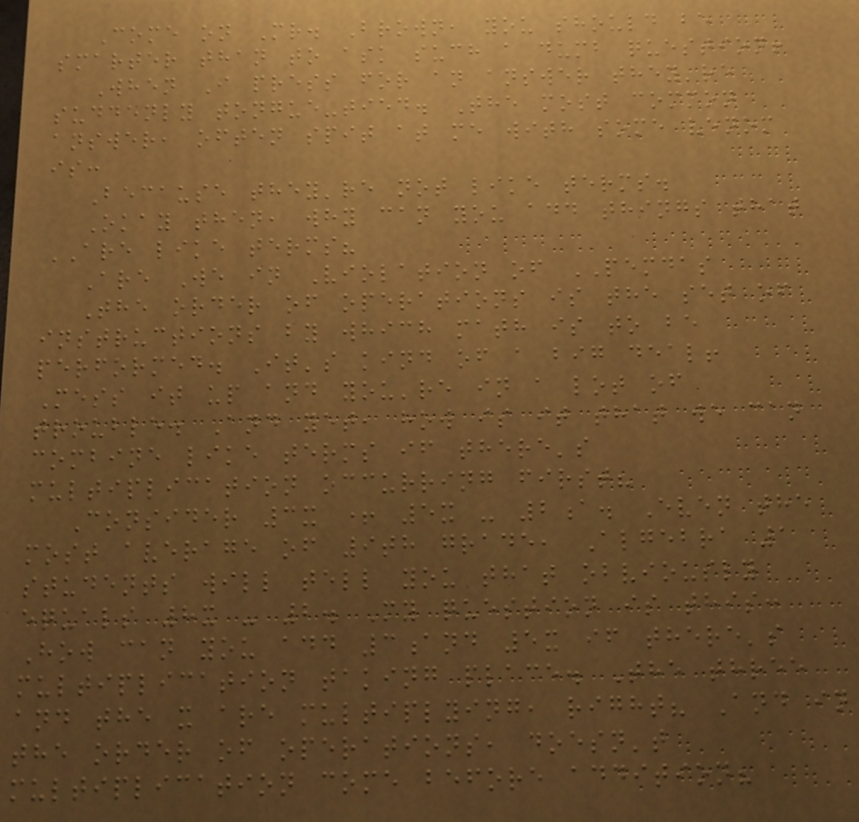Come on Mr. Brown, you should be
smarter than to ask such a dumb question!
When I press for an answer they're
suddenly tongue-tied. The most common
answer, often spit at me with some venom
is:
Because they're not like terms.
Okay then, why can you add things that
ARE like terms?
Are We in Violation of PEMDAS
The order of operations is the set of
instructions by which math is to be
performed. It's kind of a big deal!
Mess it up and you're in a lot of
trouble. And yet, how is it that we can
combine like terms if there's
multiplication occurring first?
Consider 3x + 5x - 2a. Even the
most average of 9th grade, Algebra 1
students will tell you that obviously
equals 8x - 2. My question is this:
How can you add 3and 5x if there's
multiplication taking place. The three
and the x are multiplying, right? And in
the order of operations, doesn't
multiplication come before addition?
